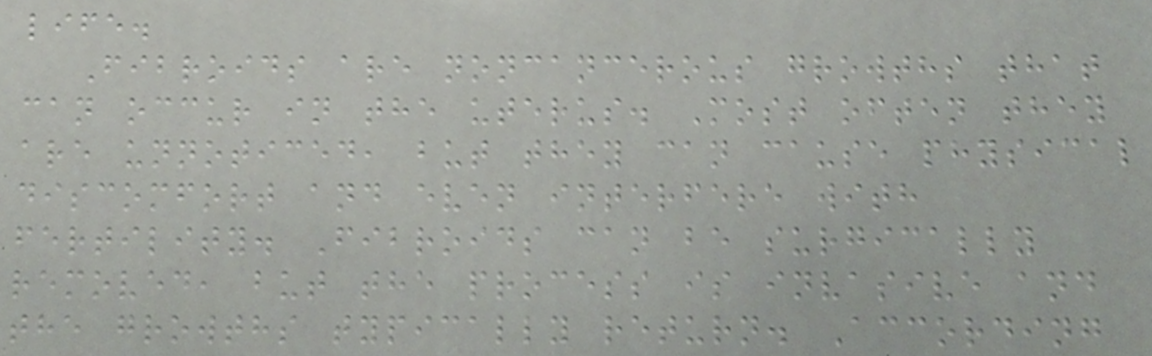life.
Fibroids are noncancerous growths that
can occur in the uterus. Most often they
are unnoticed, but they can cause physical
discomfort and even interfere with
fertility. Fibroids can be surgically
removed, but the process is invasive and
the growths typically return. According
